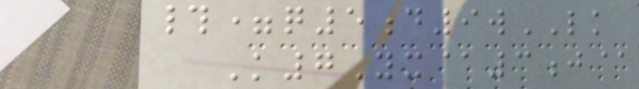#=q5d9wLK
K7Yx@3j@
